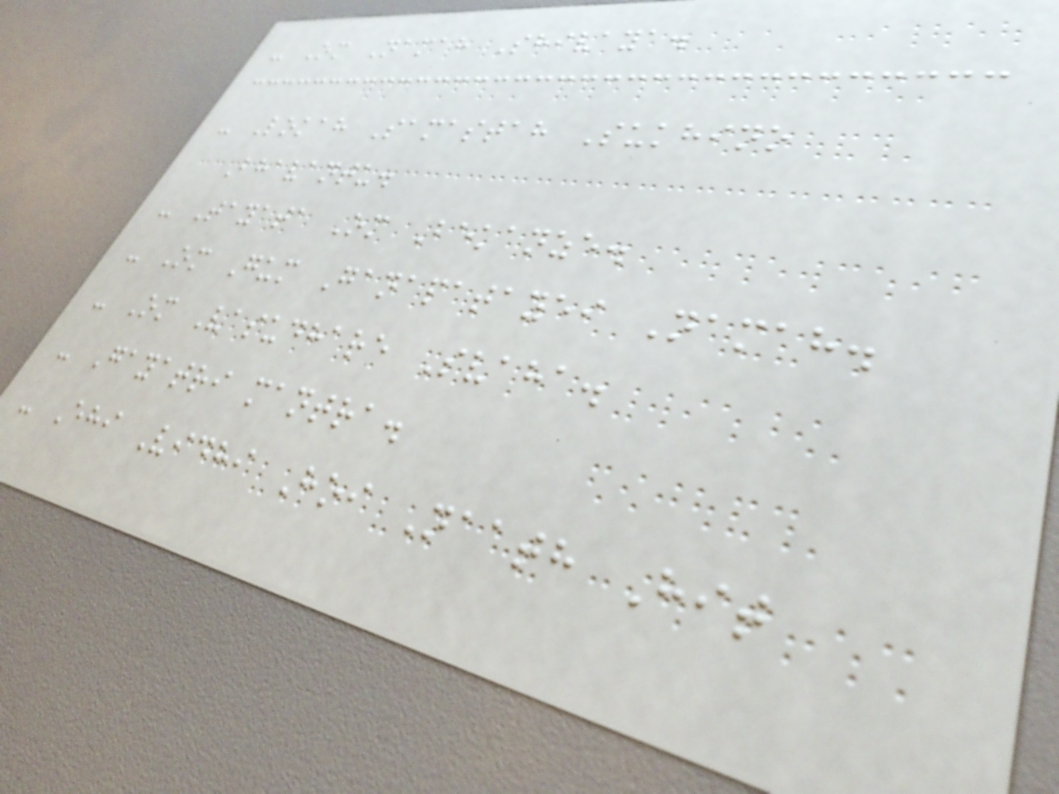- Om Namah Shivaya.
- Lokah Samastah Sukhino
Bhavantu.
- Tayata Om Bekanze.
- Om Gum Ganapatayei Namah.
- Om Vasudhare Svaha.
- Gayatri mantra.
- Ehi Vidhi Hoi Naath Hit
